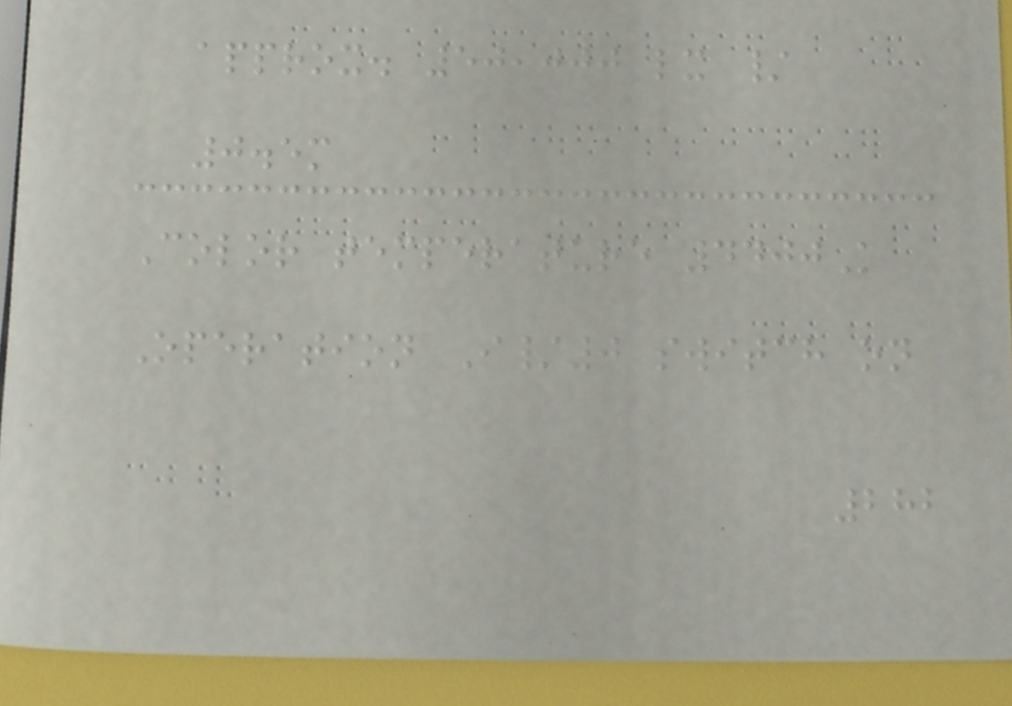approx. 50,000 lx /
0.5m
Color temperature 4400K
Operation I/0 switch on
282
